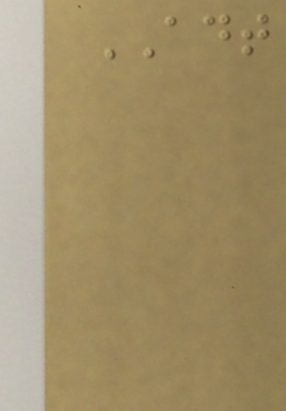ADT
